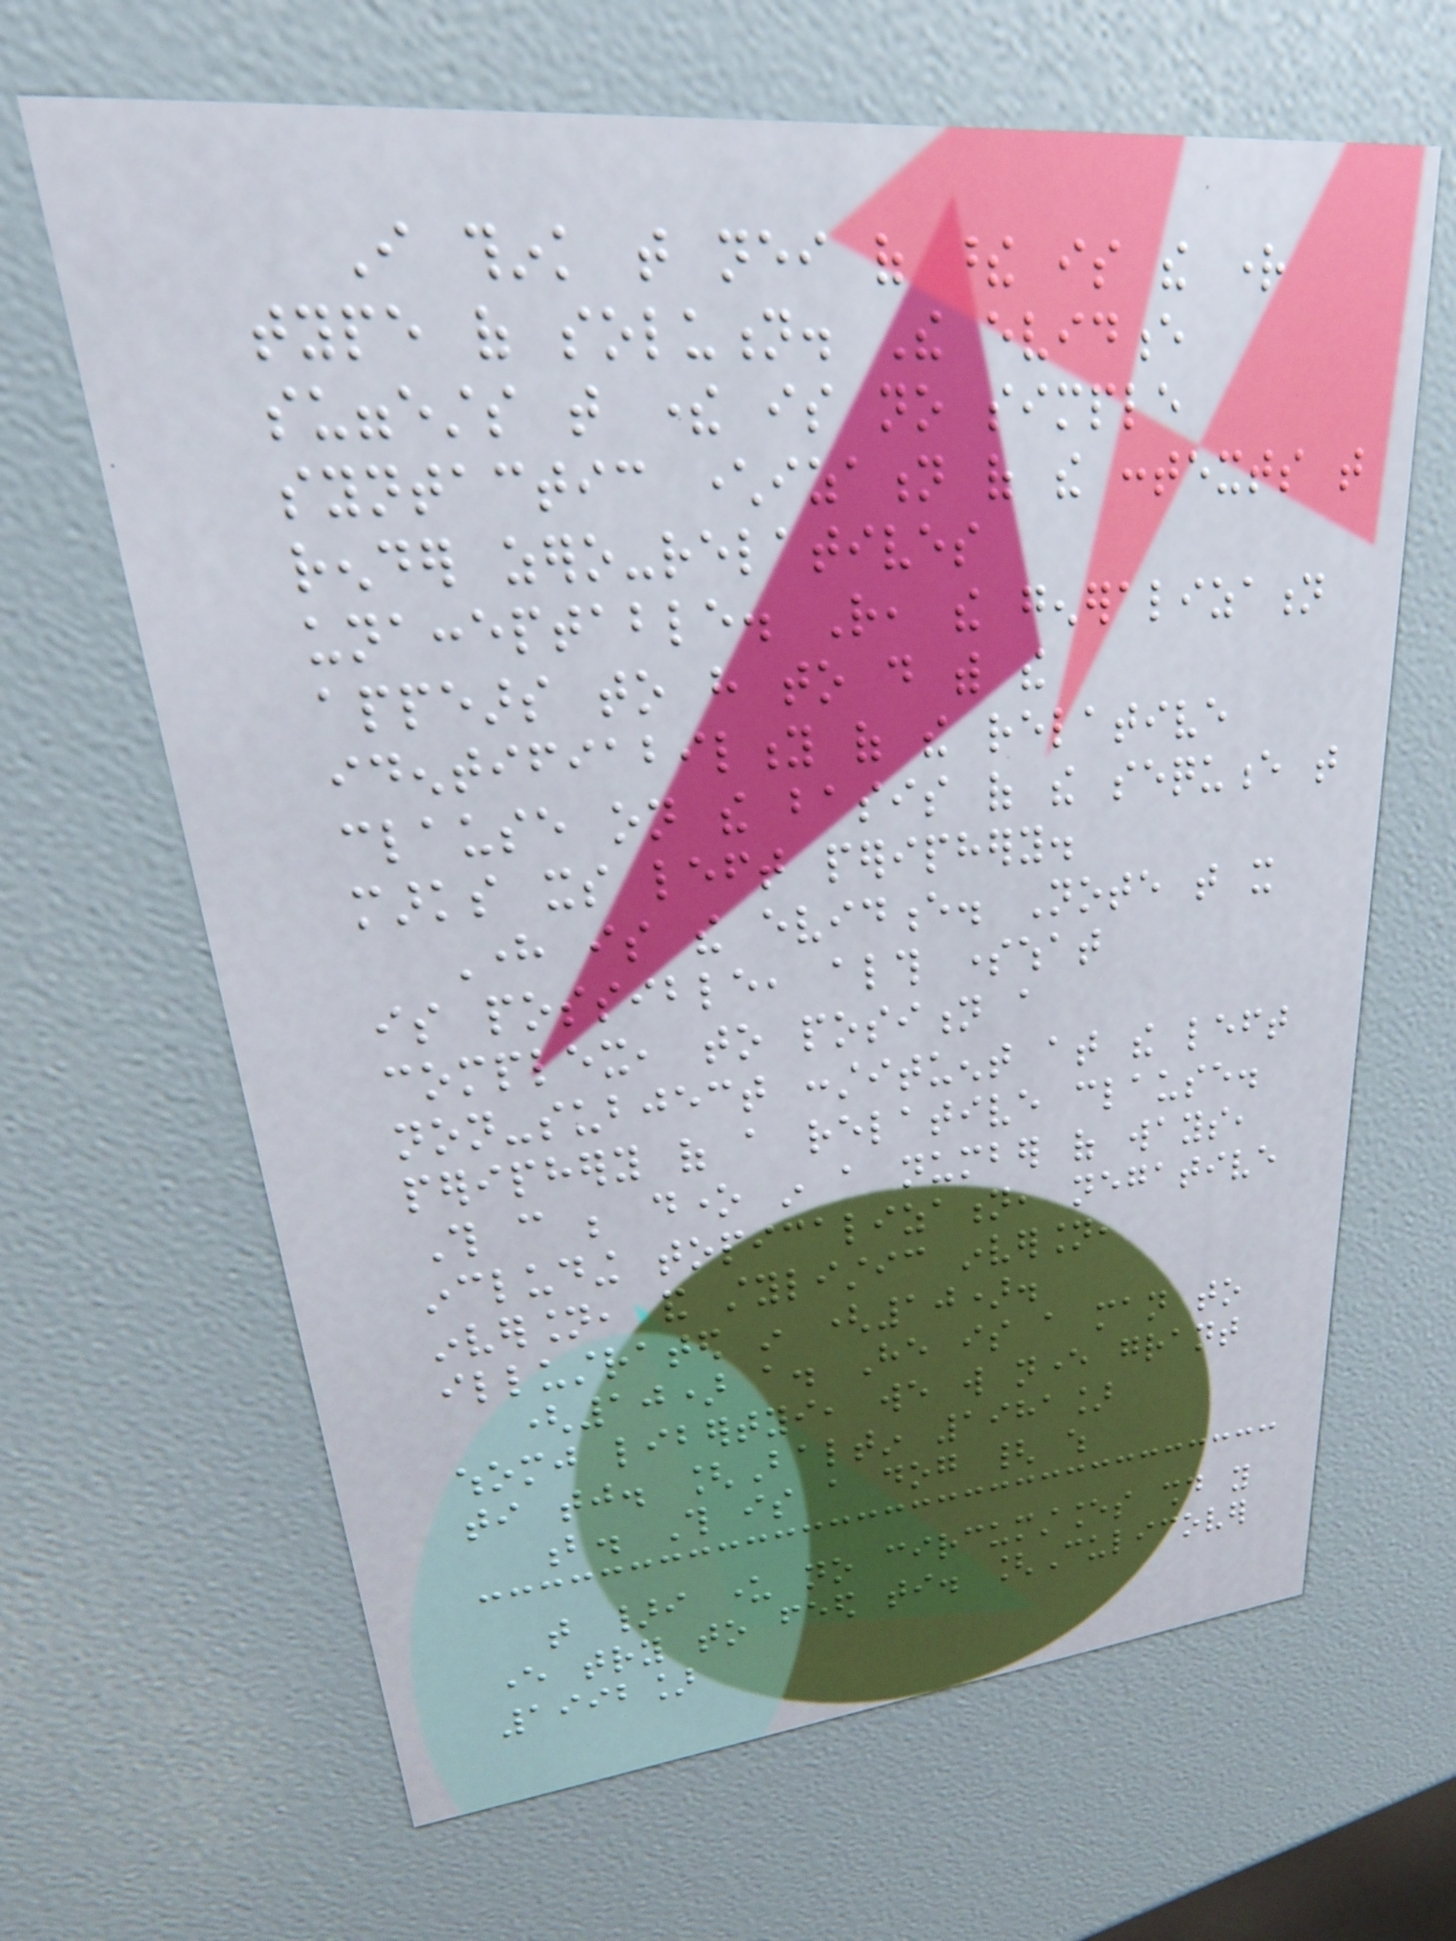I think that neither of these is the right
type of solution. The evidence
suggests that there is no simple
syntactic characterization of the contexts that
render zero-relatives
unacceptable. Rather, the generalization
appears to have to do with the
identifiability of the relative
clause on the basis of the sequence that
marks its left periphery.
Here is the evidence. Note that it
is possible, although somewhat
complex, to position a
non-subject constituent at the left
periphery of a relative clause.
This can be done in a number of ways,
including topicalization, negative
inversion, and stylistic inversion,
illustrated in (10).
(10) a. He is a man to
whomj libertyi, we will never grant
ti tj. [Baltin 1981]
b. This is a dog { which
that }i under no circumstances should you
ever try to feed ti. [Culicover
1992]
